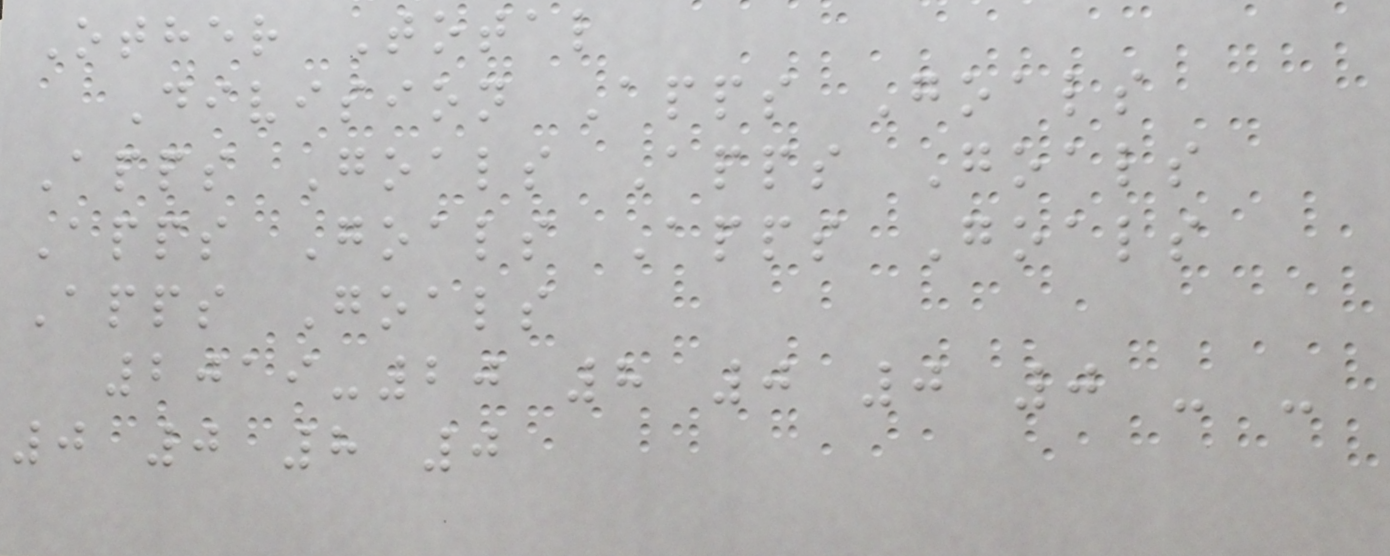Other Total
Division Apps Goals
Apps Goals Apps Goals
Apps Goals Apps Goals
Apps Goals
2019-20 8 0 0 0 - -
0 0 8 0
